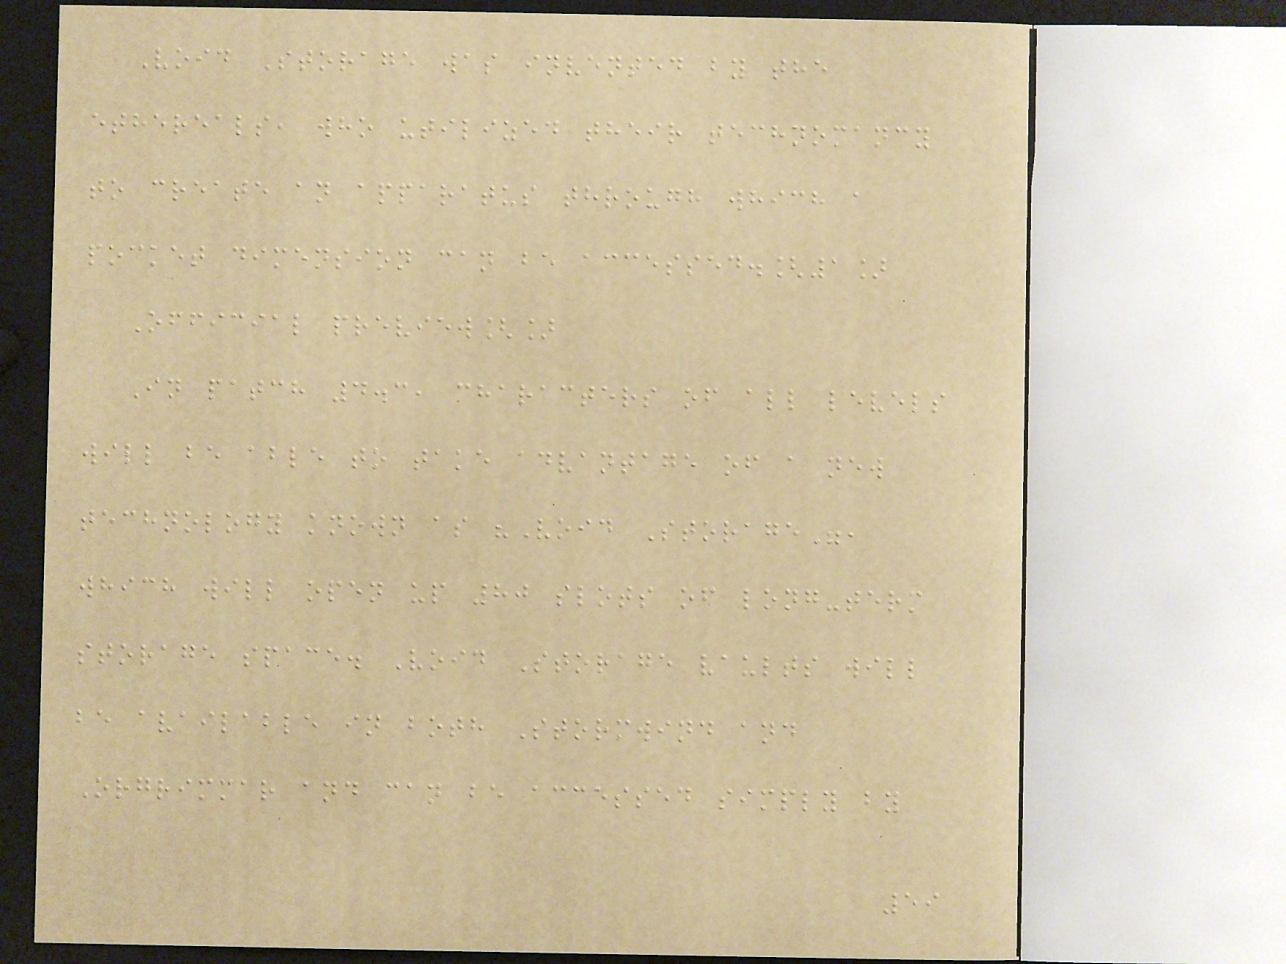Void Storage was invented by the
ethereals, who utilized their technomancy
to create an apparatus through which a
pocket dimension can be accessed.[1]
Official preview[]
In patch 4.3, characters of all levels
will be able to take advantage of a new
technology known as "Void Storage",
which will open up 80 slots of long-term
storage space. Void Storage vaults will
be available in both Stormwind and
Orgrimmar and can be accessed simply by
59
